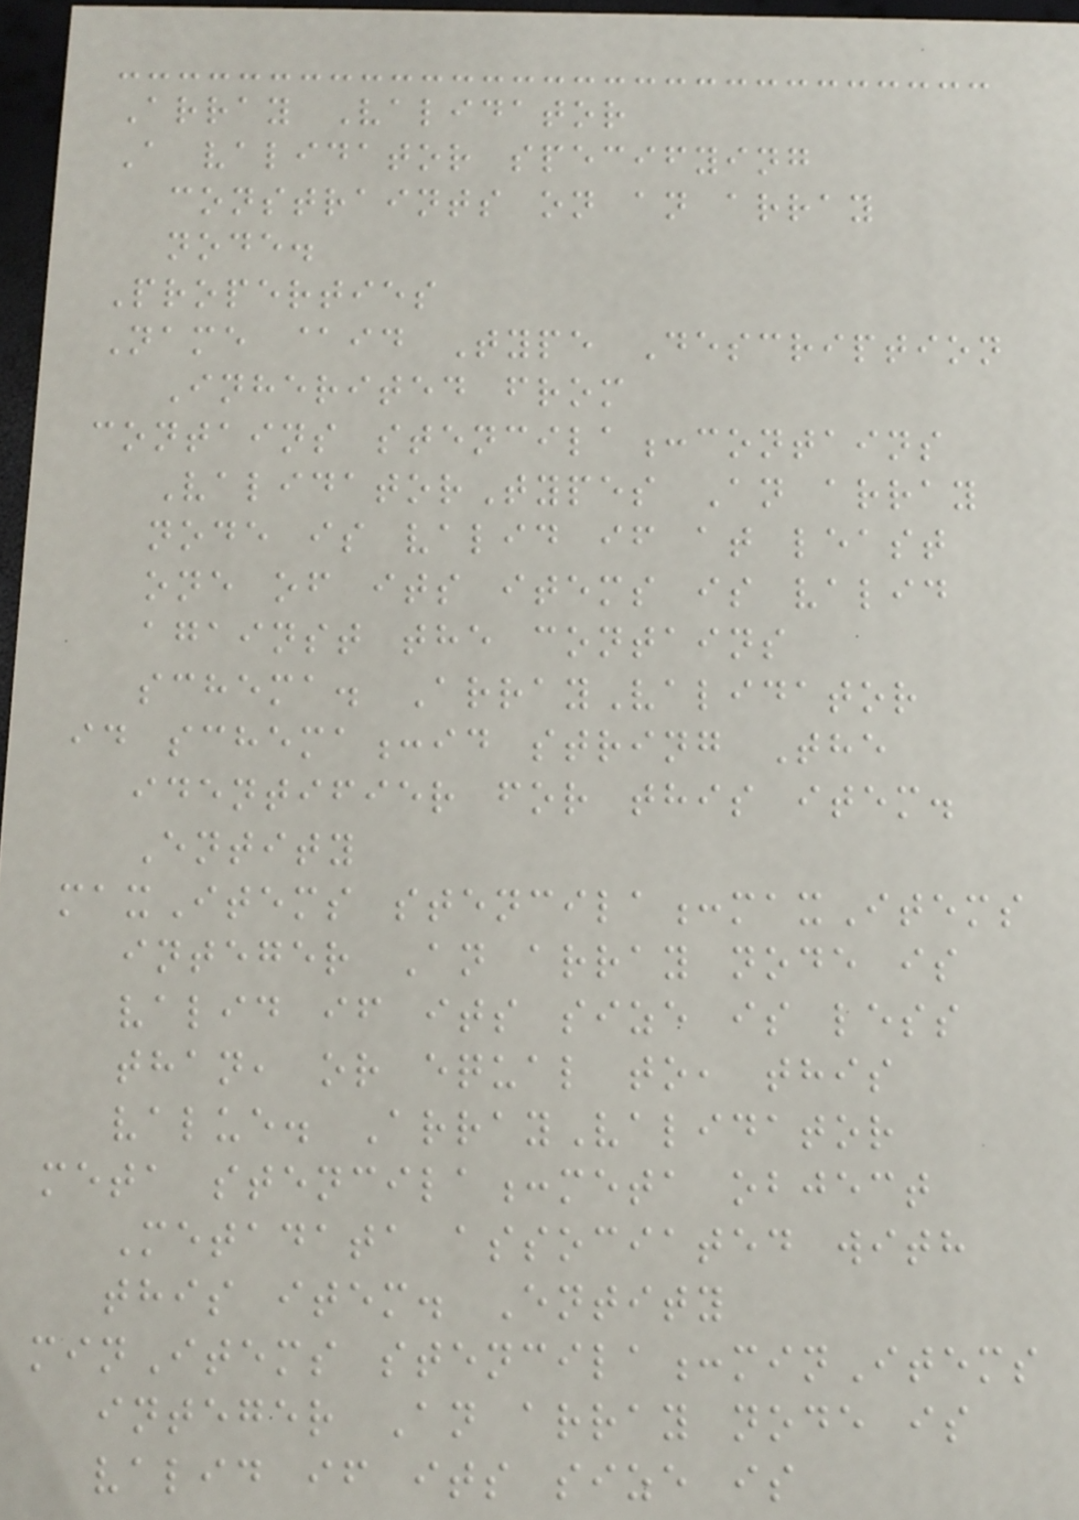Array Validator
A validator specifying
constraints on an array
node.
Properties
Name @id Type Description
Inherited from
contains stencila:contains
ValidatorTypes An array
node is valid if at least
one of its items is valid
against the contains
schema. ArrayValidator
id schema:id string The
identifier for this item.
Entity
maxItems stencila:maxItems
integer An array node is
valid if its size is less
than, or equal to, this
value. ArrayValidator
meta stencila:meta object
Metadata associated with
this item. Entity
minItems stencila:minItems
integer An array node is
valid if its size is
